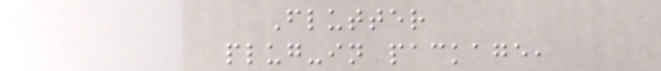Flutter
plug-in package,
